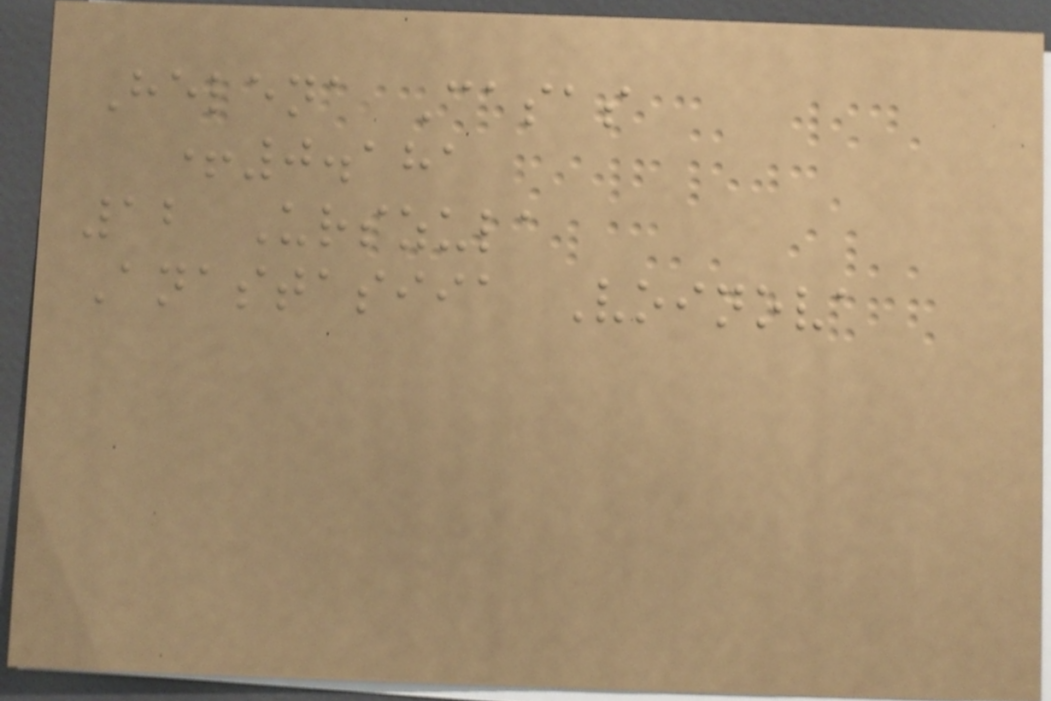Helena Casas
+0.181
12 Urszula
Anastasiia Voinova
